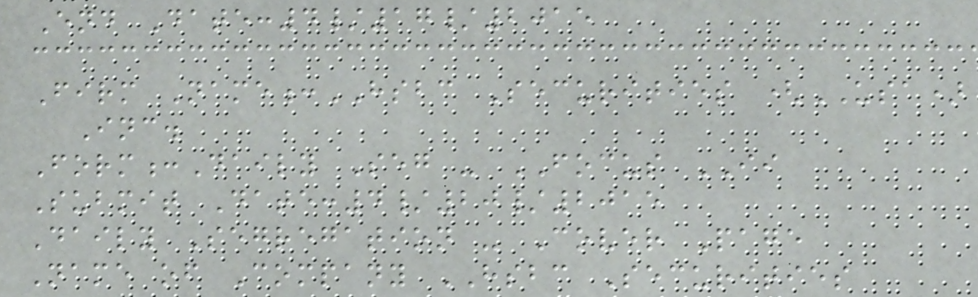End Date:4/17/2015
Firm Name:HSBC Securities (USA)
Inc.
Form:Daily Seg - FOCUS II
Submit Date:4/20/2015
Daily Segregation - Cover Page
Name of Company HSBC Securities
